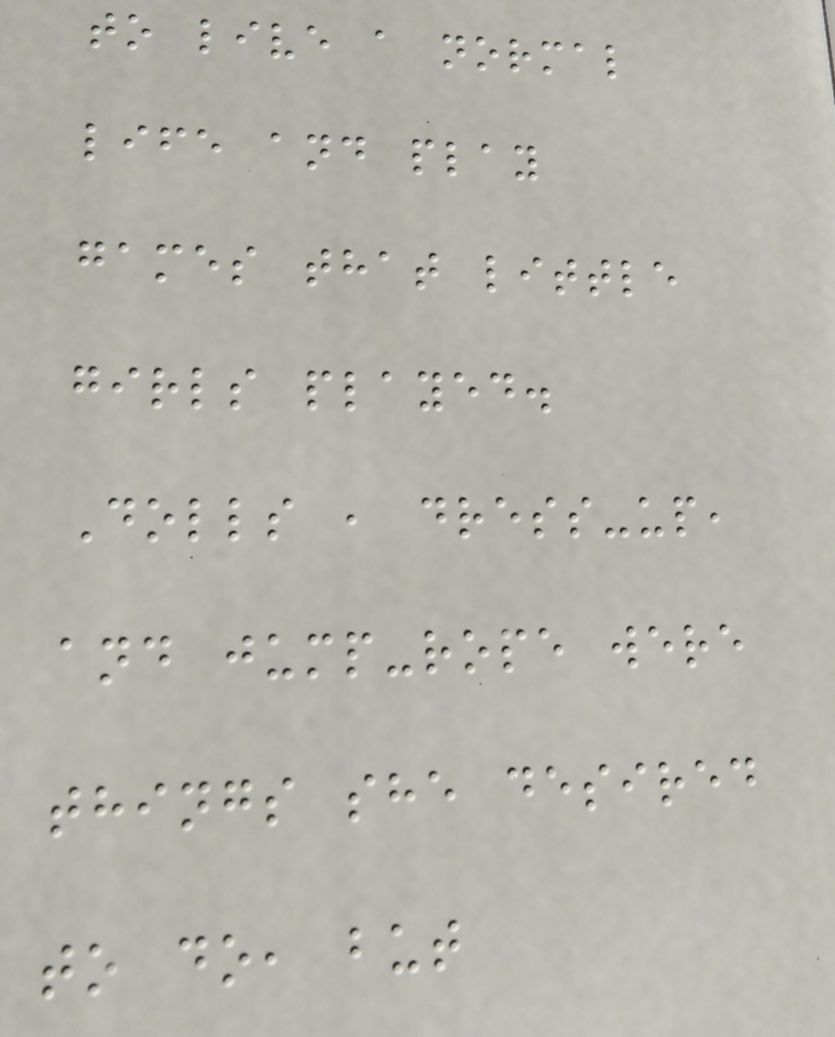to live a normal
life and play
games that little
girls played.
Dolls , dress-up,
and jump-rope were
things she desired
to do, but
